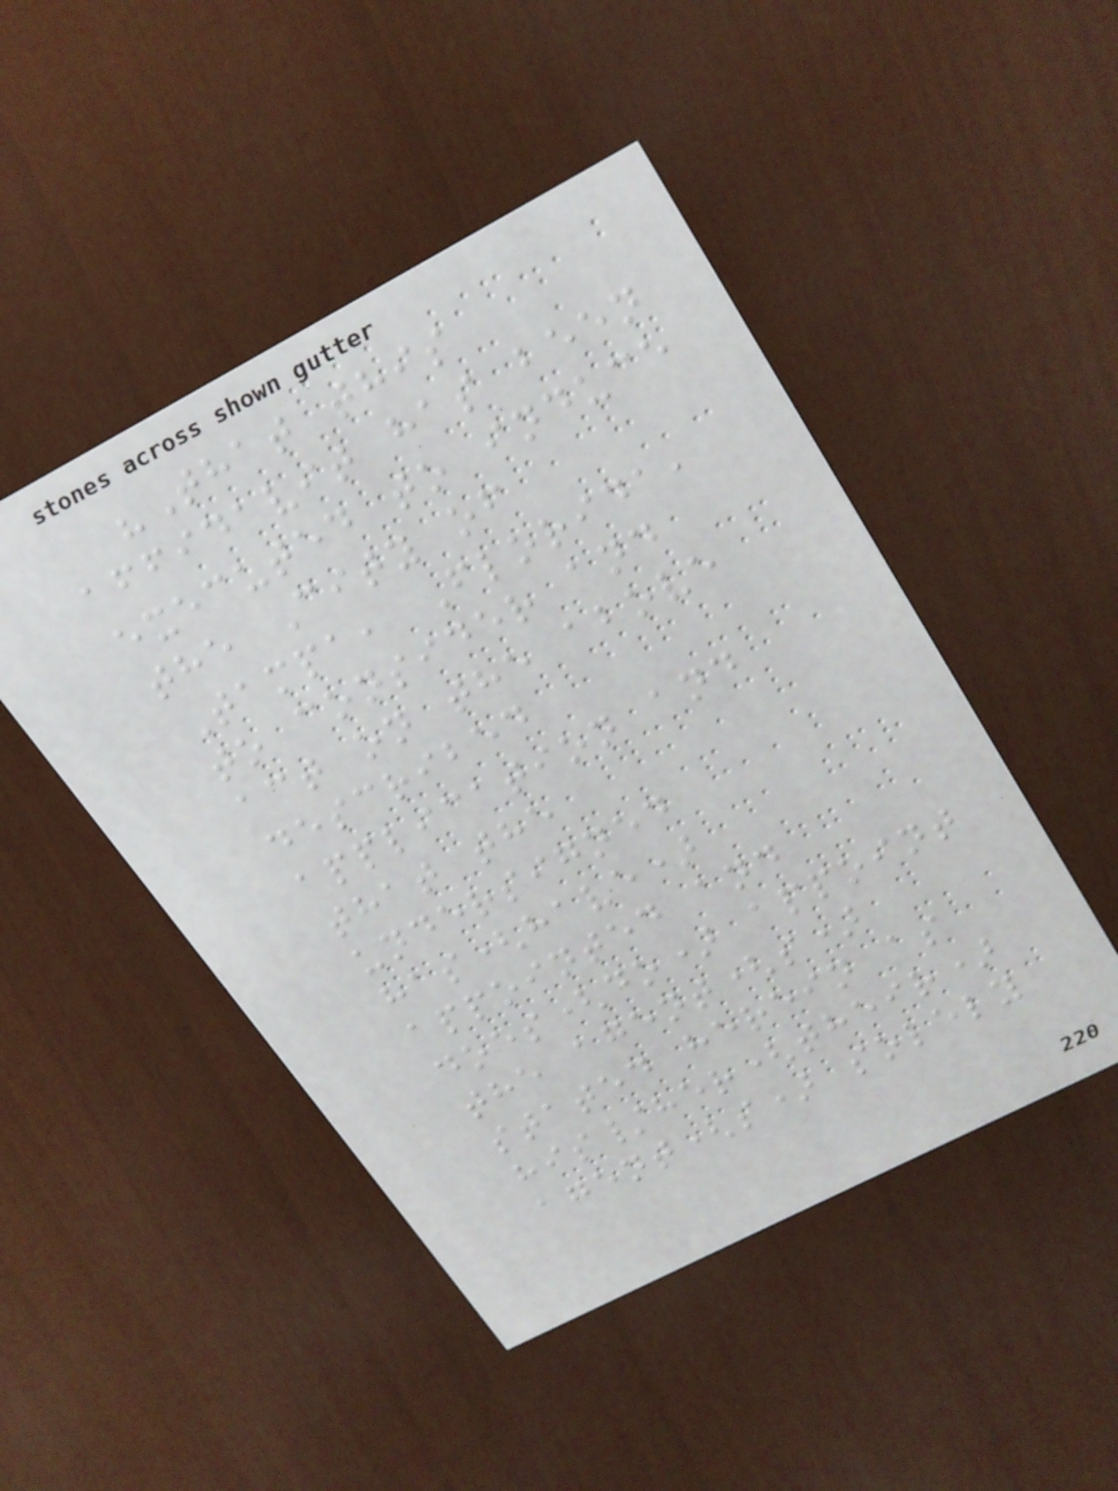"That this
affidavit has been
executed to induce
the City of
Tampa, Florida,
to consider and
act on the above
described
application and
that the
undersigned
has(have)
appointed and
does(do) appoint
the agent(s)
stated herein as
his/her(their)
agent(s) solely
